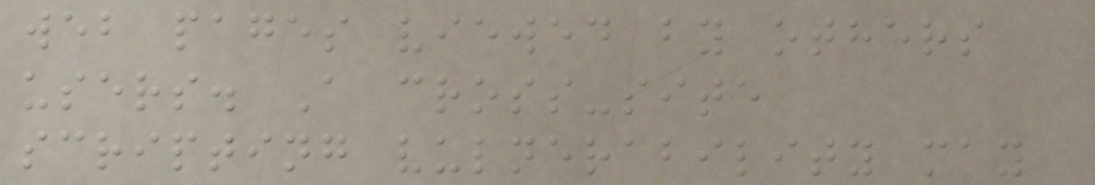web pages viewed by others
users. A cross-site
scripting vulnerability may
